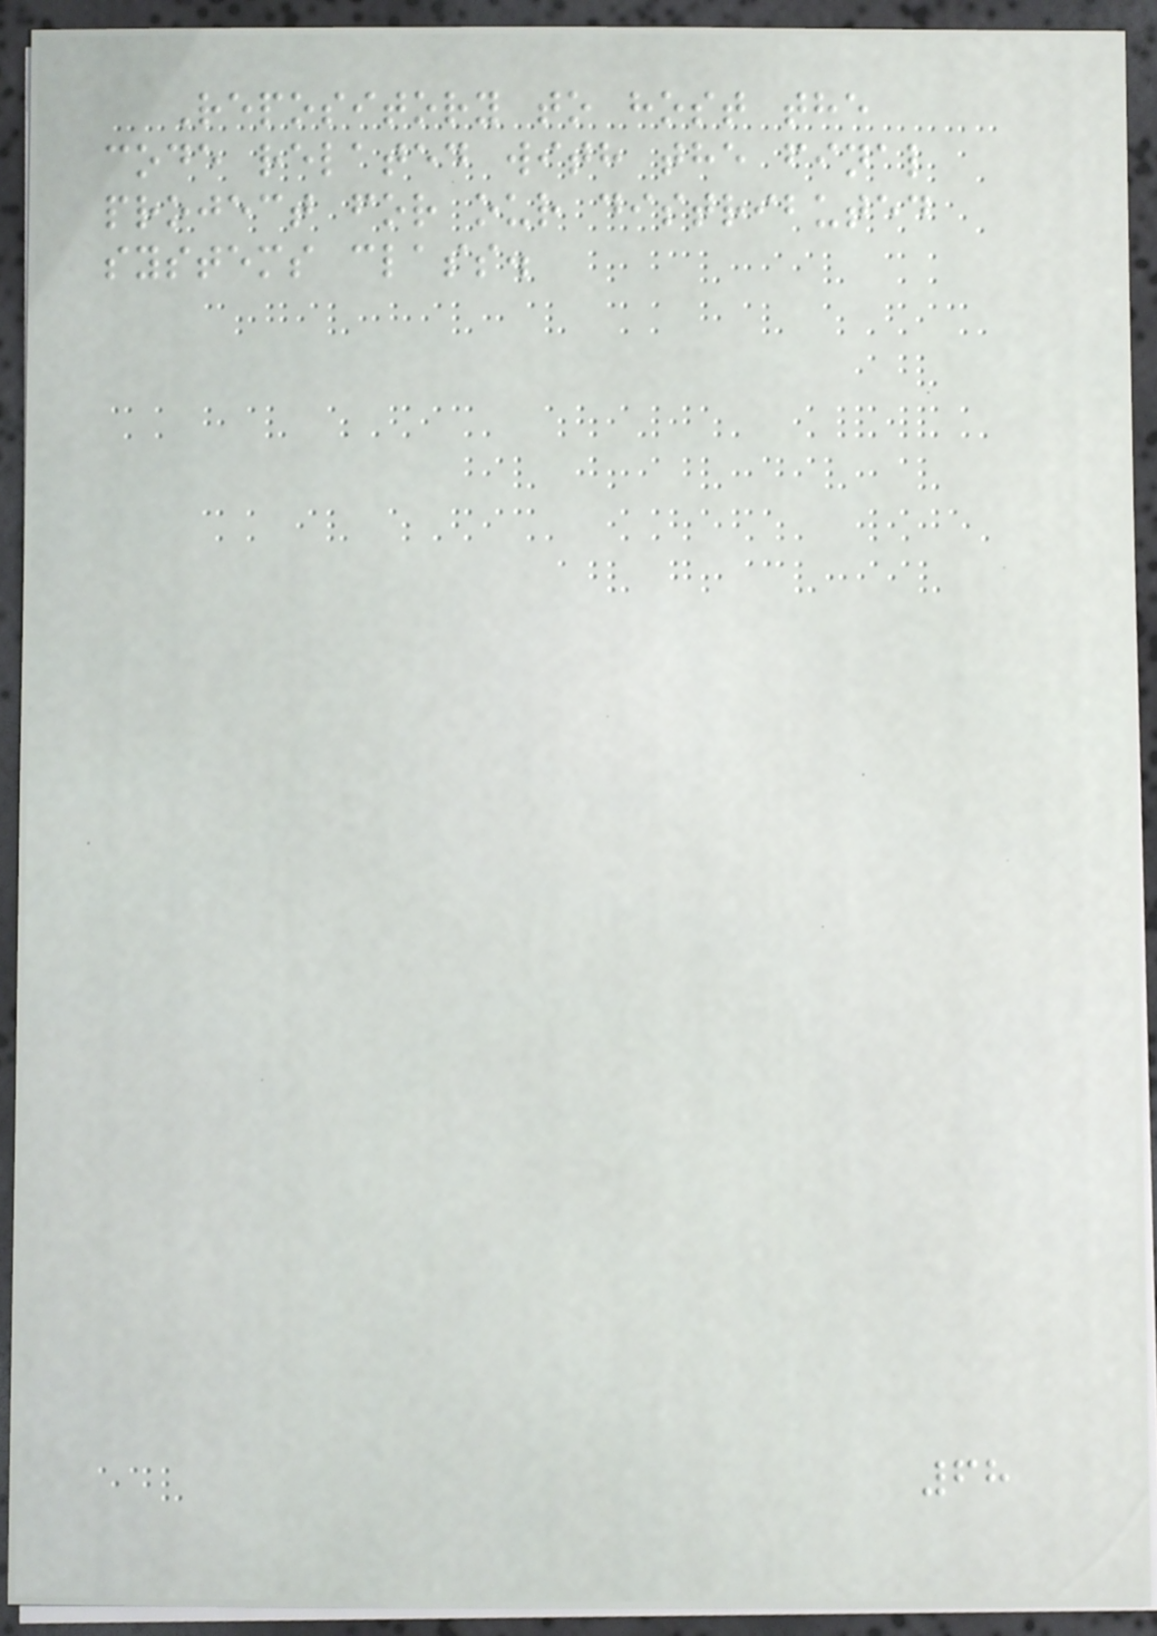Repository to host the
code related with the final
project for our distributed
systems class.
68
